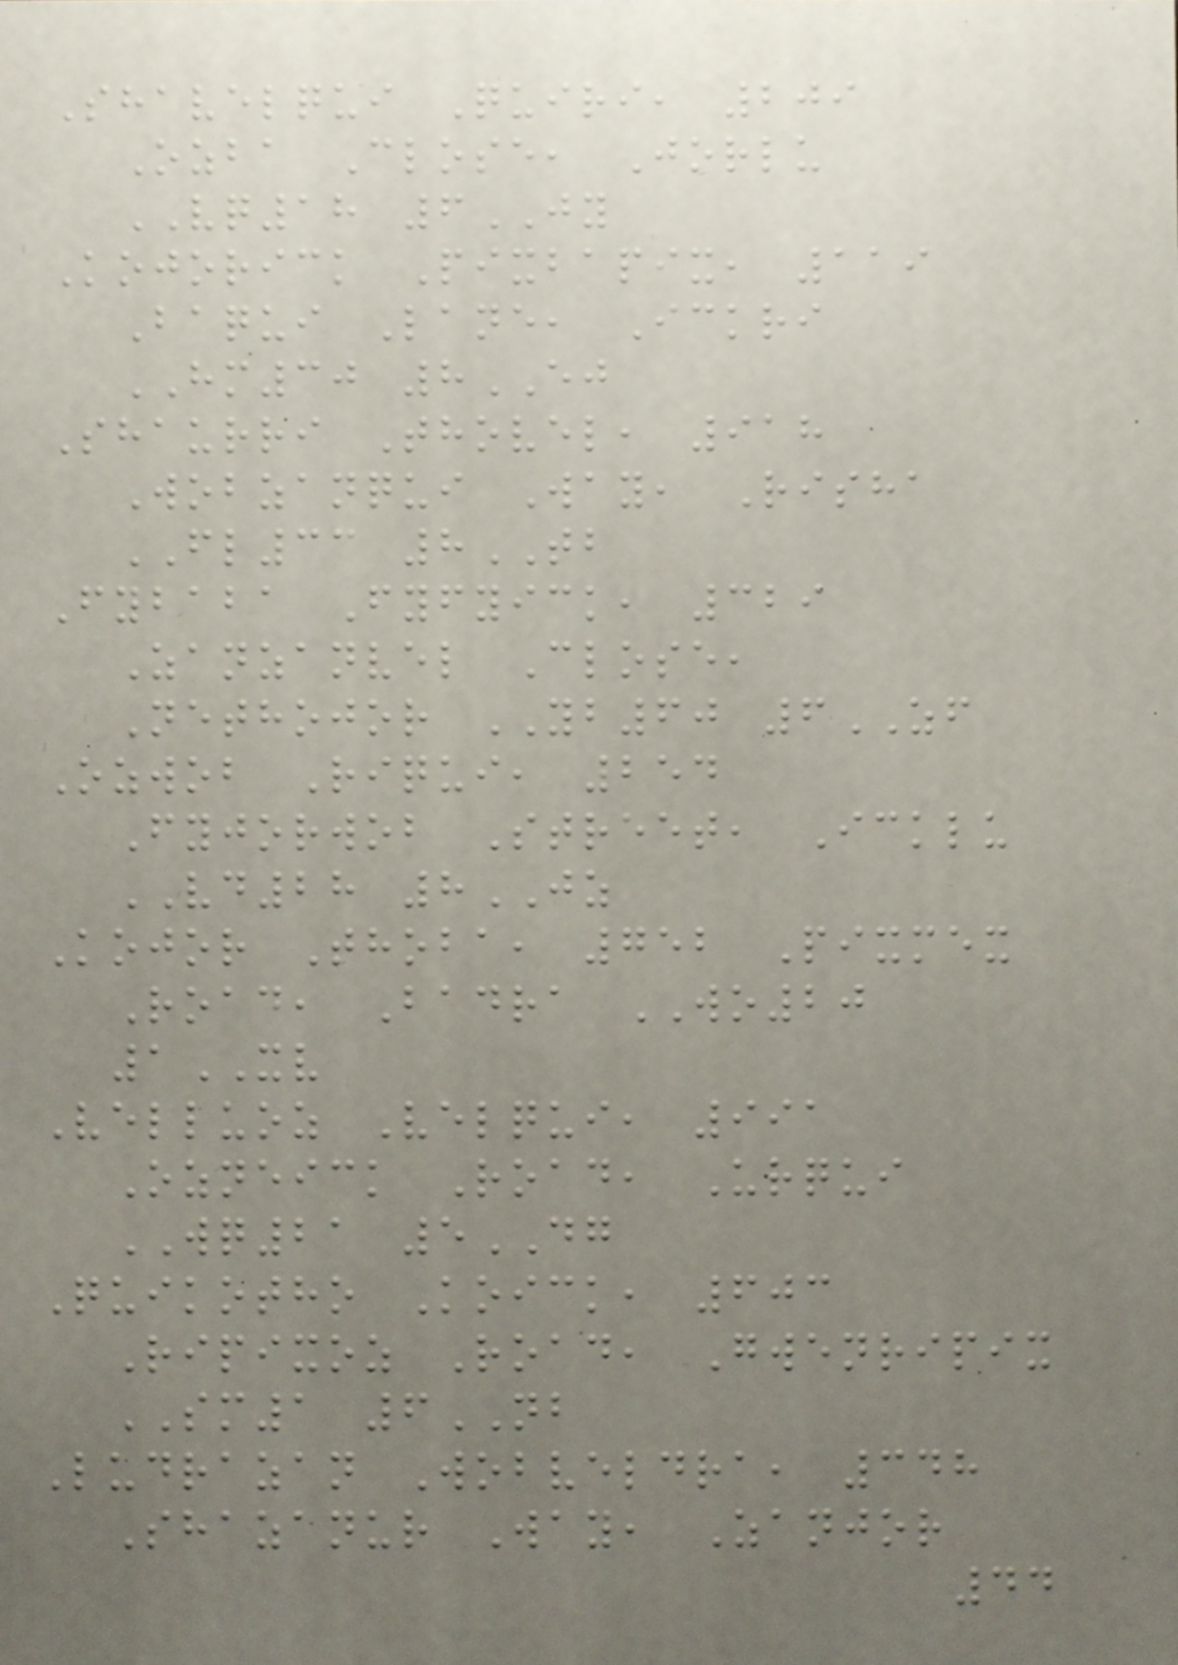Shavelqui Quiri, 209
Ozba Close, Jorlu
VQ18 6JY
Kojorick Pixbapix, 119
Baqui Lane, Ickri
HM30 8EJ
Shaurri Thovel, 918
Wobzanqui Way, Risha
FL33 8TB
Fybaba Fyfyick, 329
Zanzanvel Close,
Nethojor YB60 6ZF
Ozwob Riqui, 254
Fyjorwob Street, Icklu
VD28 8JZ
Kojor Thoba, 752 Pixmex
Road, Badra WO20
1XV
Velluoz Velqui, 991
Ozneick Road, Urqui
WQ21 5DG
Quikotho Koick, 603
Ripixoz Road, Gwenripix
SM1 6NB
Ludrazan Wobveldra, 348
Shazanur Way, Zanjor
44
